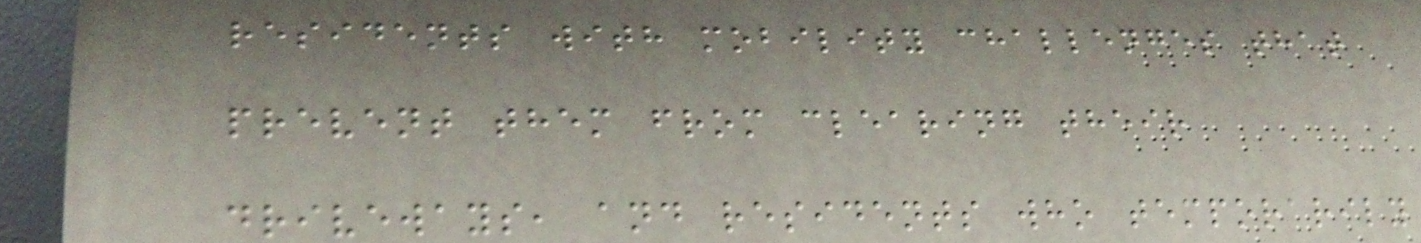residents with mobility challenges that
prevent them from clearing their
driveways, and residents who temporarily
